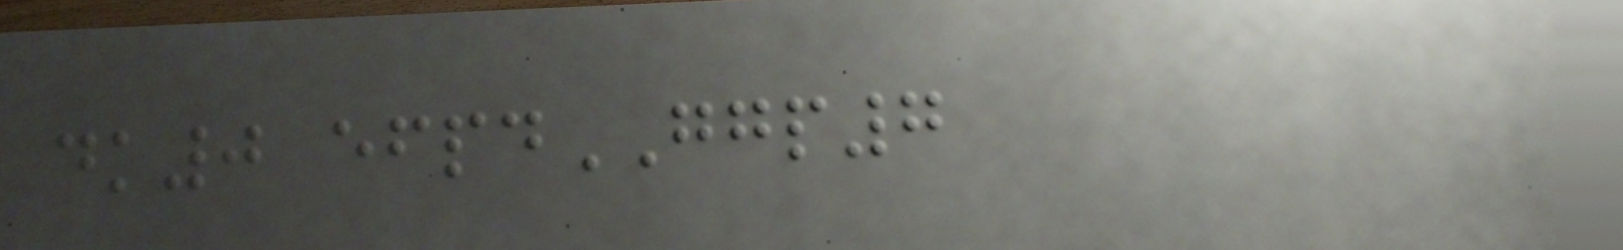dk0 efpdGGP7
